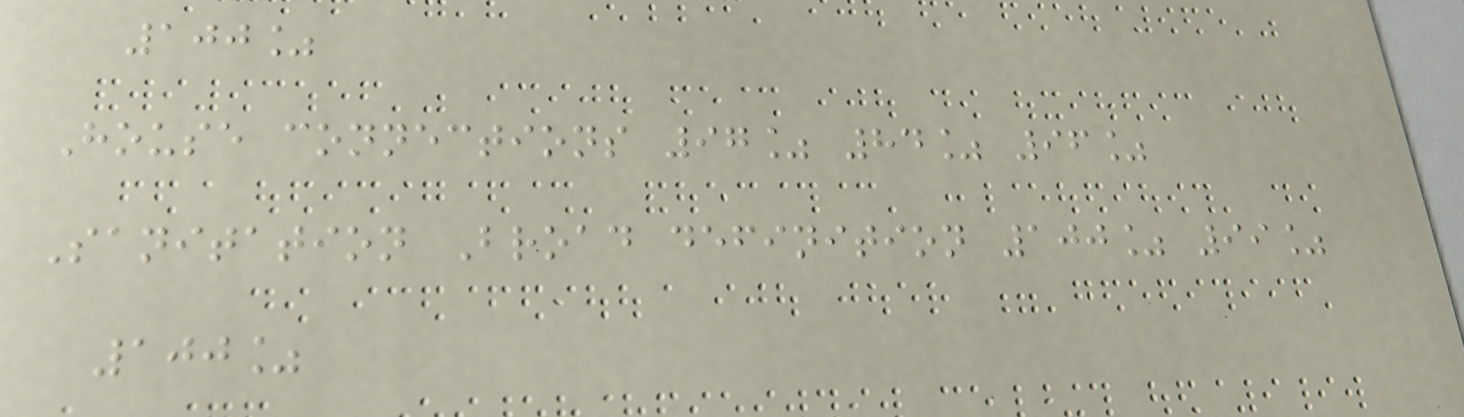100%
House connections 97% 84% 96%
Sanitation Broad definition 100% 99%
100%
